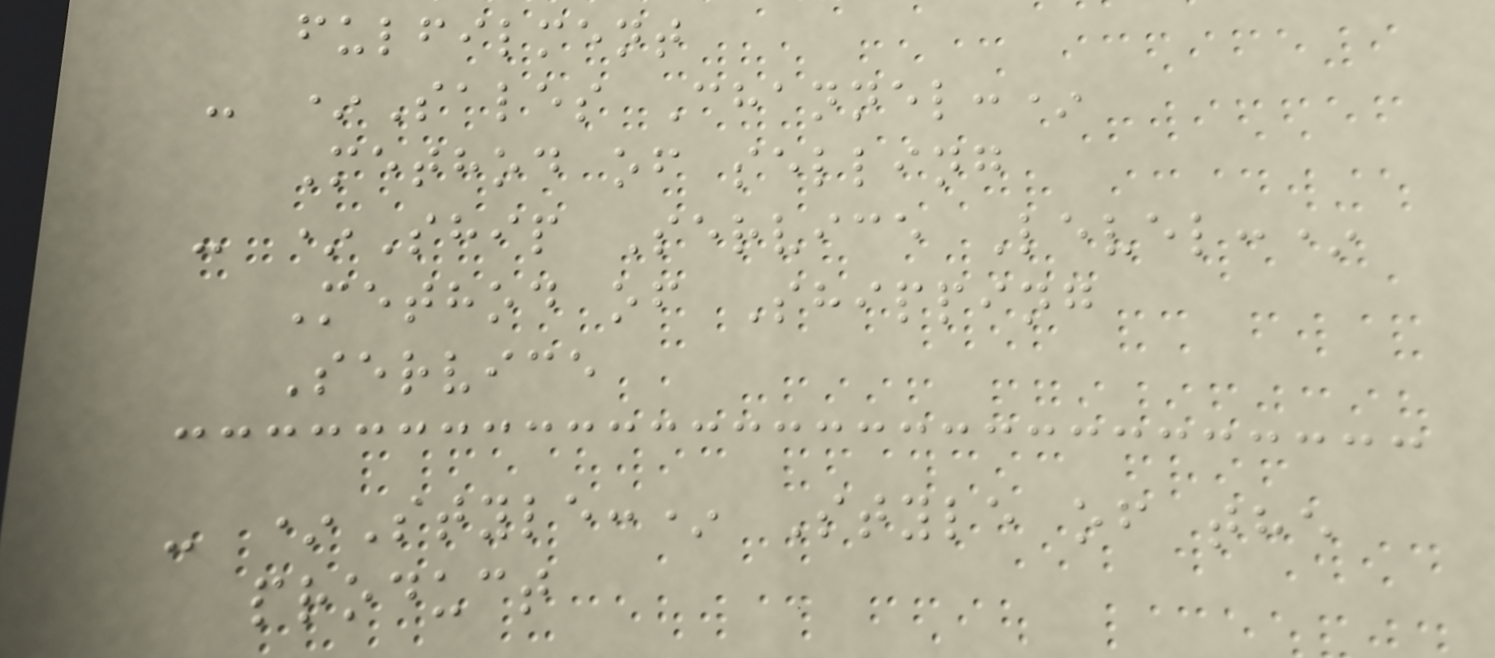fulfilment
- *Sales Channel:*
Method of selling
- *Ship Service Level:*
Method of Shipping
Service
- *Style:* Style of the
product
